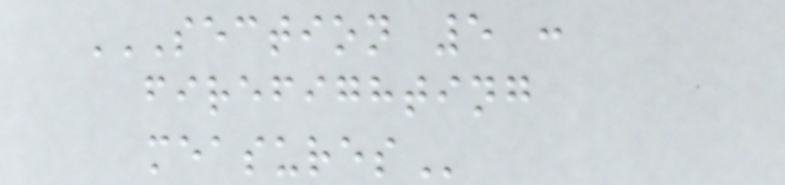SECTION 5 :
FIREFIGHTING
MEASURES
